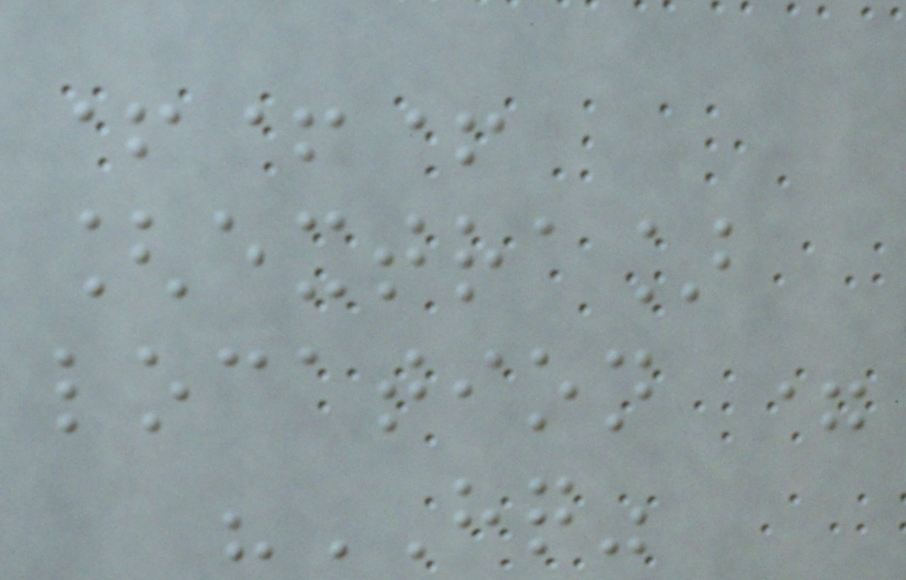+++
[extra]
location =
"HQ"
